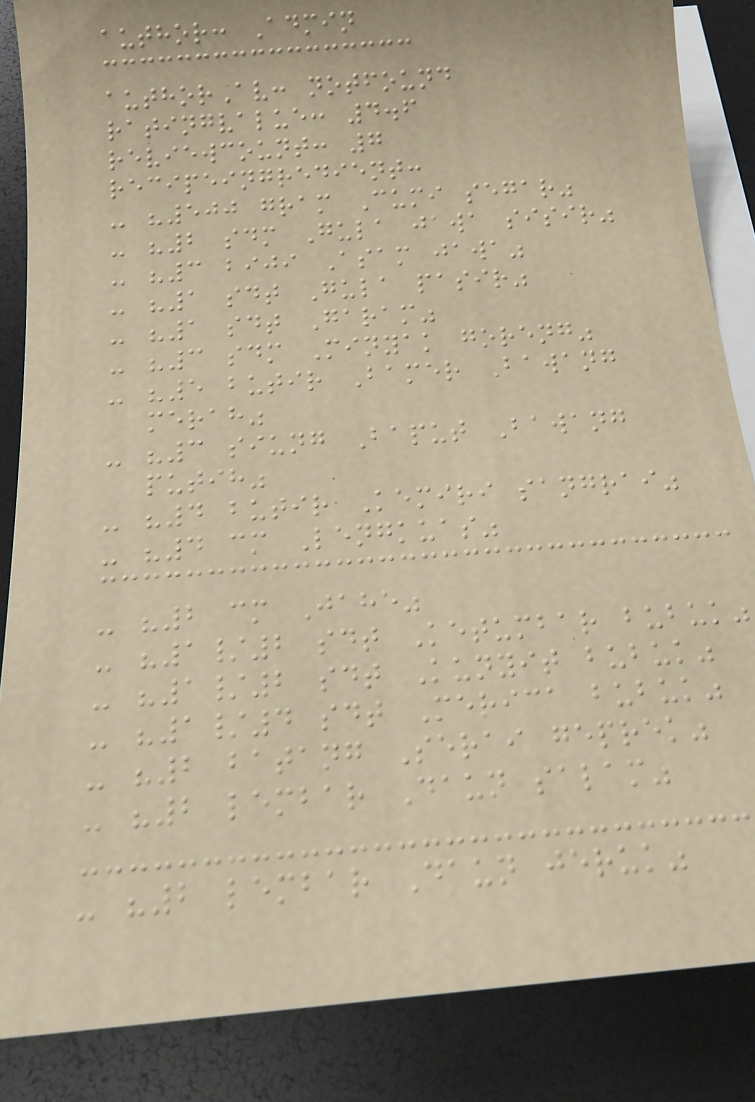author: Admin
authorAv: notfound
ratingvalue: 4.6
reviewcount: 7
recipeingredient:
- "500 gram Cumi segar"
- "2 sdm Gula jawa sisir"
- "3 biji Asam jawa"
- "1 sdt Gula pasir"
- "1 sdt Garam"
- "3 sdm Minyak goreng"
- "5 butir Bamer Bawang
merah"
- "3 siung Baput Bawang
putih"
- "4 butir Kemiri sangrai"
- "4 cm Lengkuas"
- "2 cm Jahe"
- "1/2 sdt Ketumbar bubuk"
- "1/2 sdt Kunyit bubuk"
- "1/4 sdt Merica bubuk"
- "2 batang Serai geprek"
- "2 lembar Daun salam"
- "2 lembar Daun jeruk"
